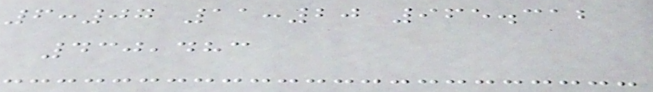6:07 11:20 965.312
430,483
